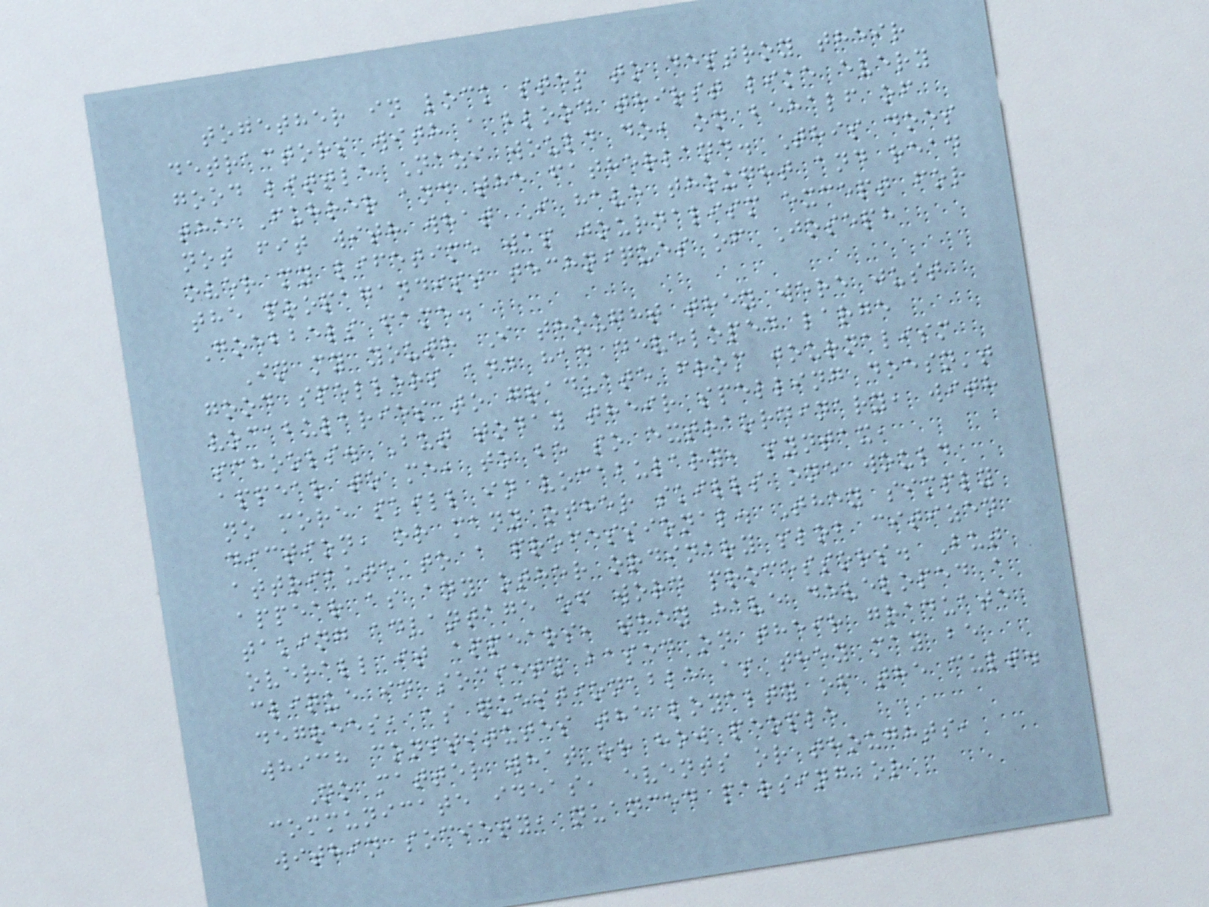together in lock step to destroy their
detractors with a blood thirst like every
good little Nazi would do, on behalf of
the Fuhrer and the fatherland. This does
not fit with what I have thought and read
over my lifetime was journalism except for
the propagandist techniques of Joseph
Goebbels fame.
In my youth I thought they were just
good spellers and had developed large
vocabularies to graduate from journalism
schools. But today their spelling doesn't
appear to me, to be so extraordinary, with
no more skill in vocabulary, syntax,
diction, or many other skills one would
attribute to a professional. They simply
appear as any other ordinary slob citizen
taking advantage of word processors. But
overall it appears, they have developed a
clique in society based on their graduate
degrees, as questionable as they may be
which constitutes the loyalty of the cult.
No matter what or how people
communicate ideas, events or thoughts,
within society, nuanced parsing or
